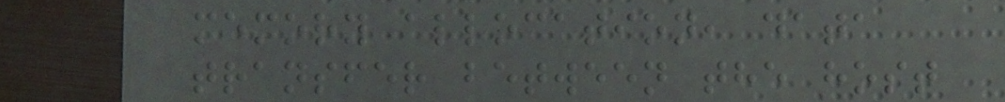memory allocation, data
transfer between the host
